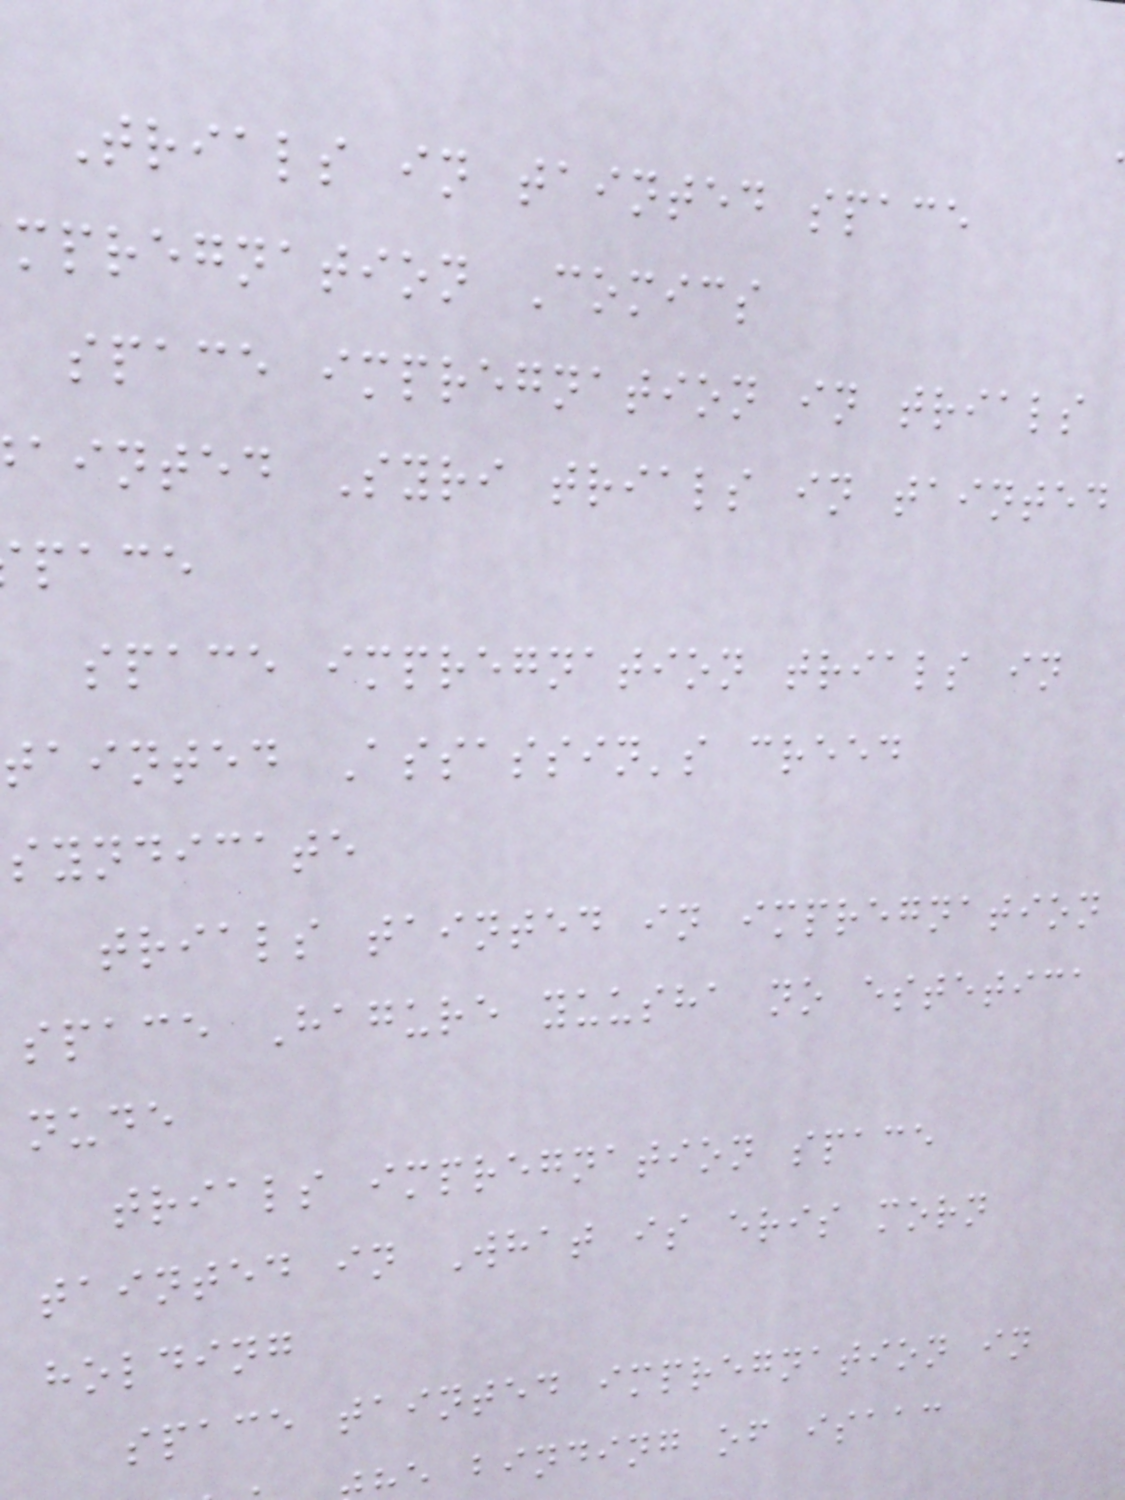Trials in tainted space
mpregnation Comics
space impregnation in trials
ainted Syri trials in tainted
pace
space impregnation trials in
tainted Assassin's creed
syndicate
trials tainted in impregnation
space Hagure yuusha no estetica
nude
trials impregnation space
tainted in What is eris morn
holding
space tainted impregnation in
e binding of isaac
